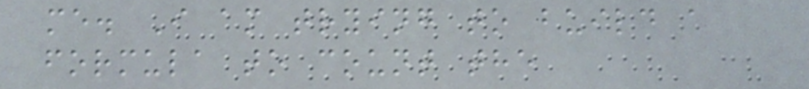me. I am trying to build a
formula to count the
